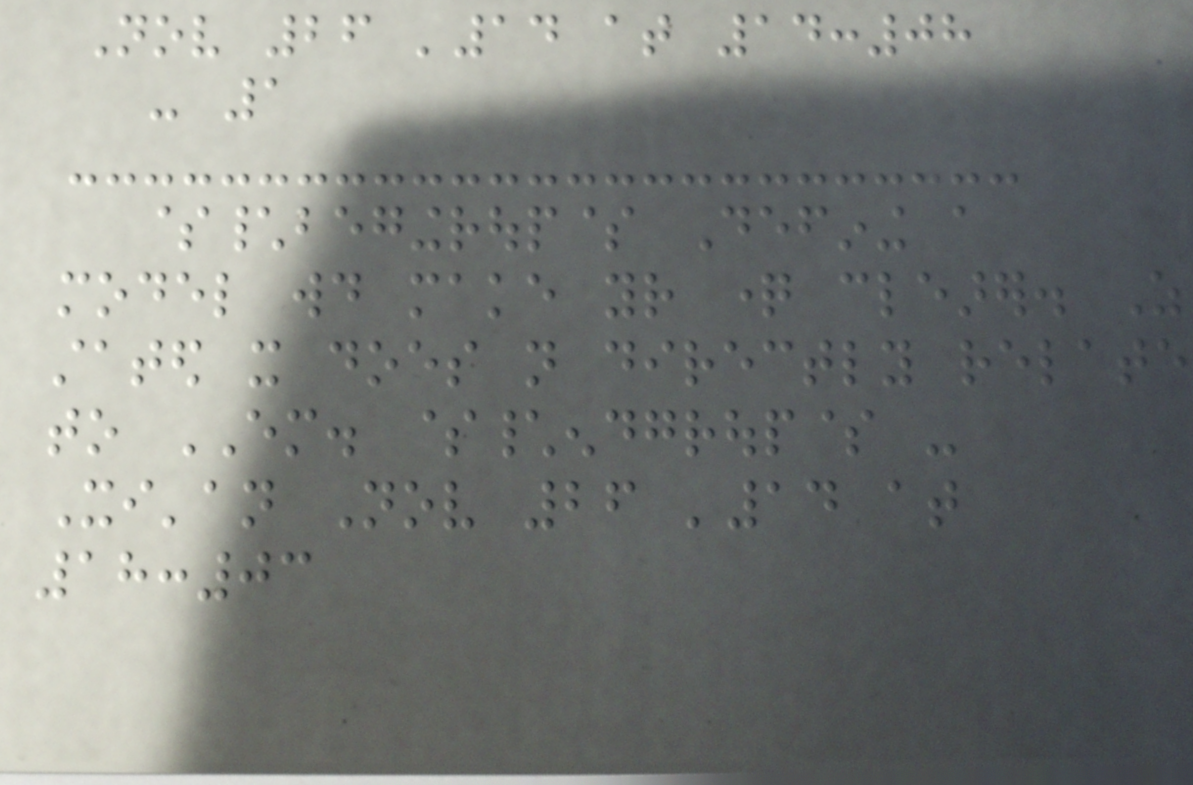Nov 26 '14 at 14:08
- 1
$\begingroup$ Defining a
model would make your question clearer. As
stated it does not directly relate
to EM. $\endgroup$ -
Xi'an Nov 26 '14 at
18:03
